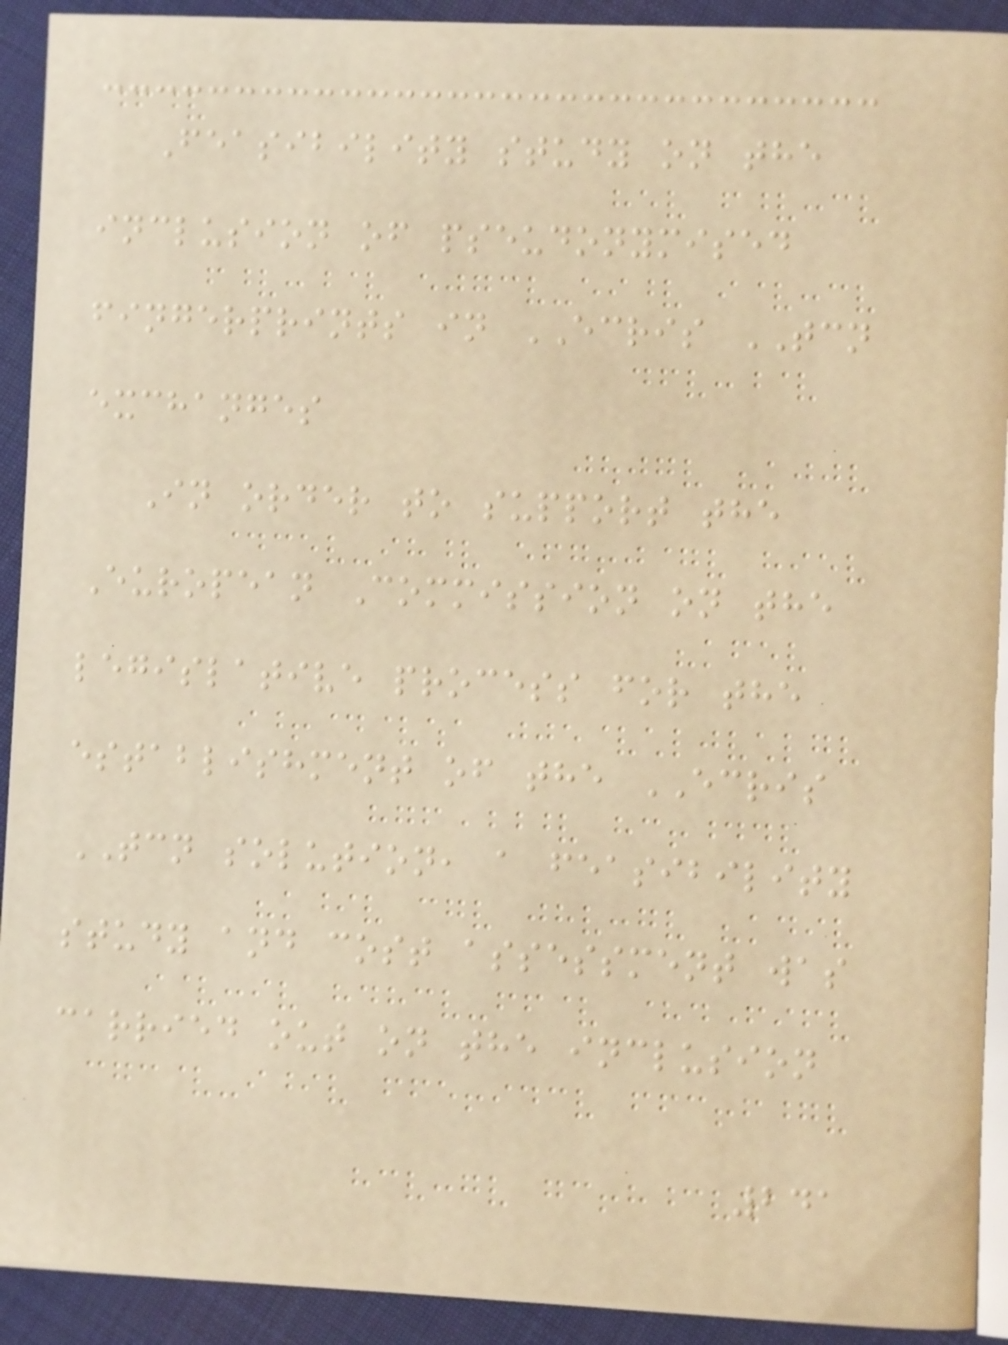Feasibility study on the
inclusion of pseudonymised
fingerprints in ECRIS TCN
exchanges
In order to support the
European Commission on the
legislative process for the
establishment of the ECRIS
TCN solution, a feasibility
study and cost assessment was
carried out on the inclusion
241
